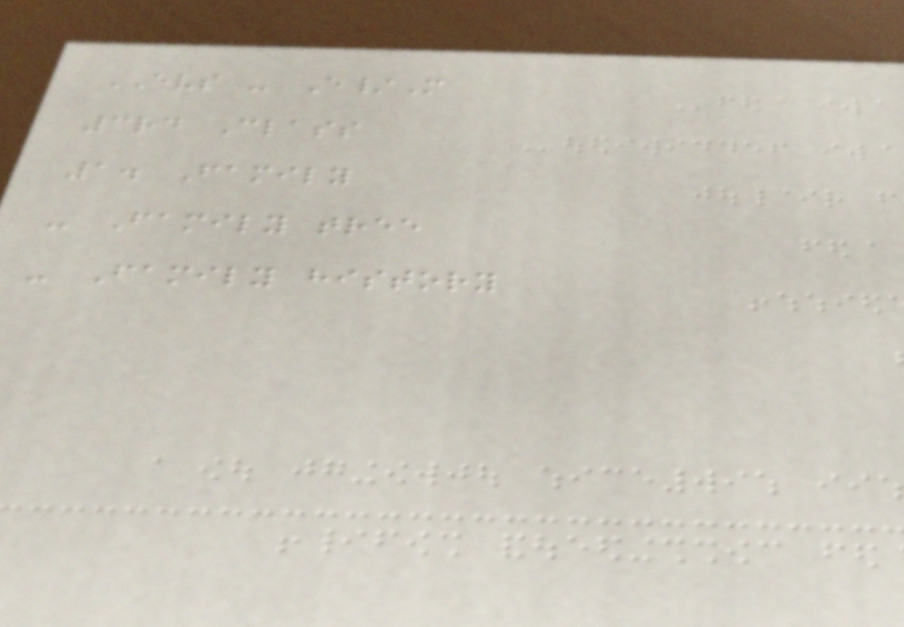EVS - E/M
3rd Class
1. Family
- Family tree
- Family history
